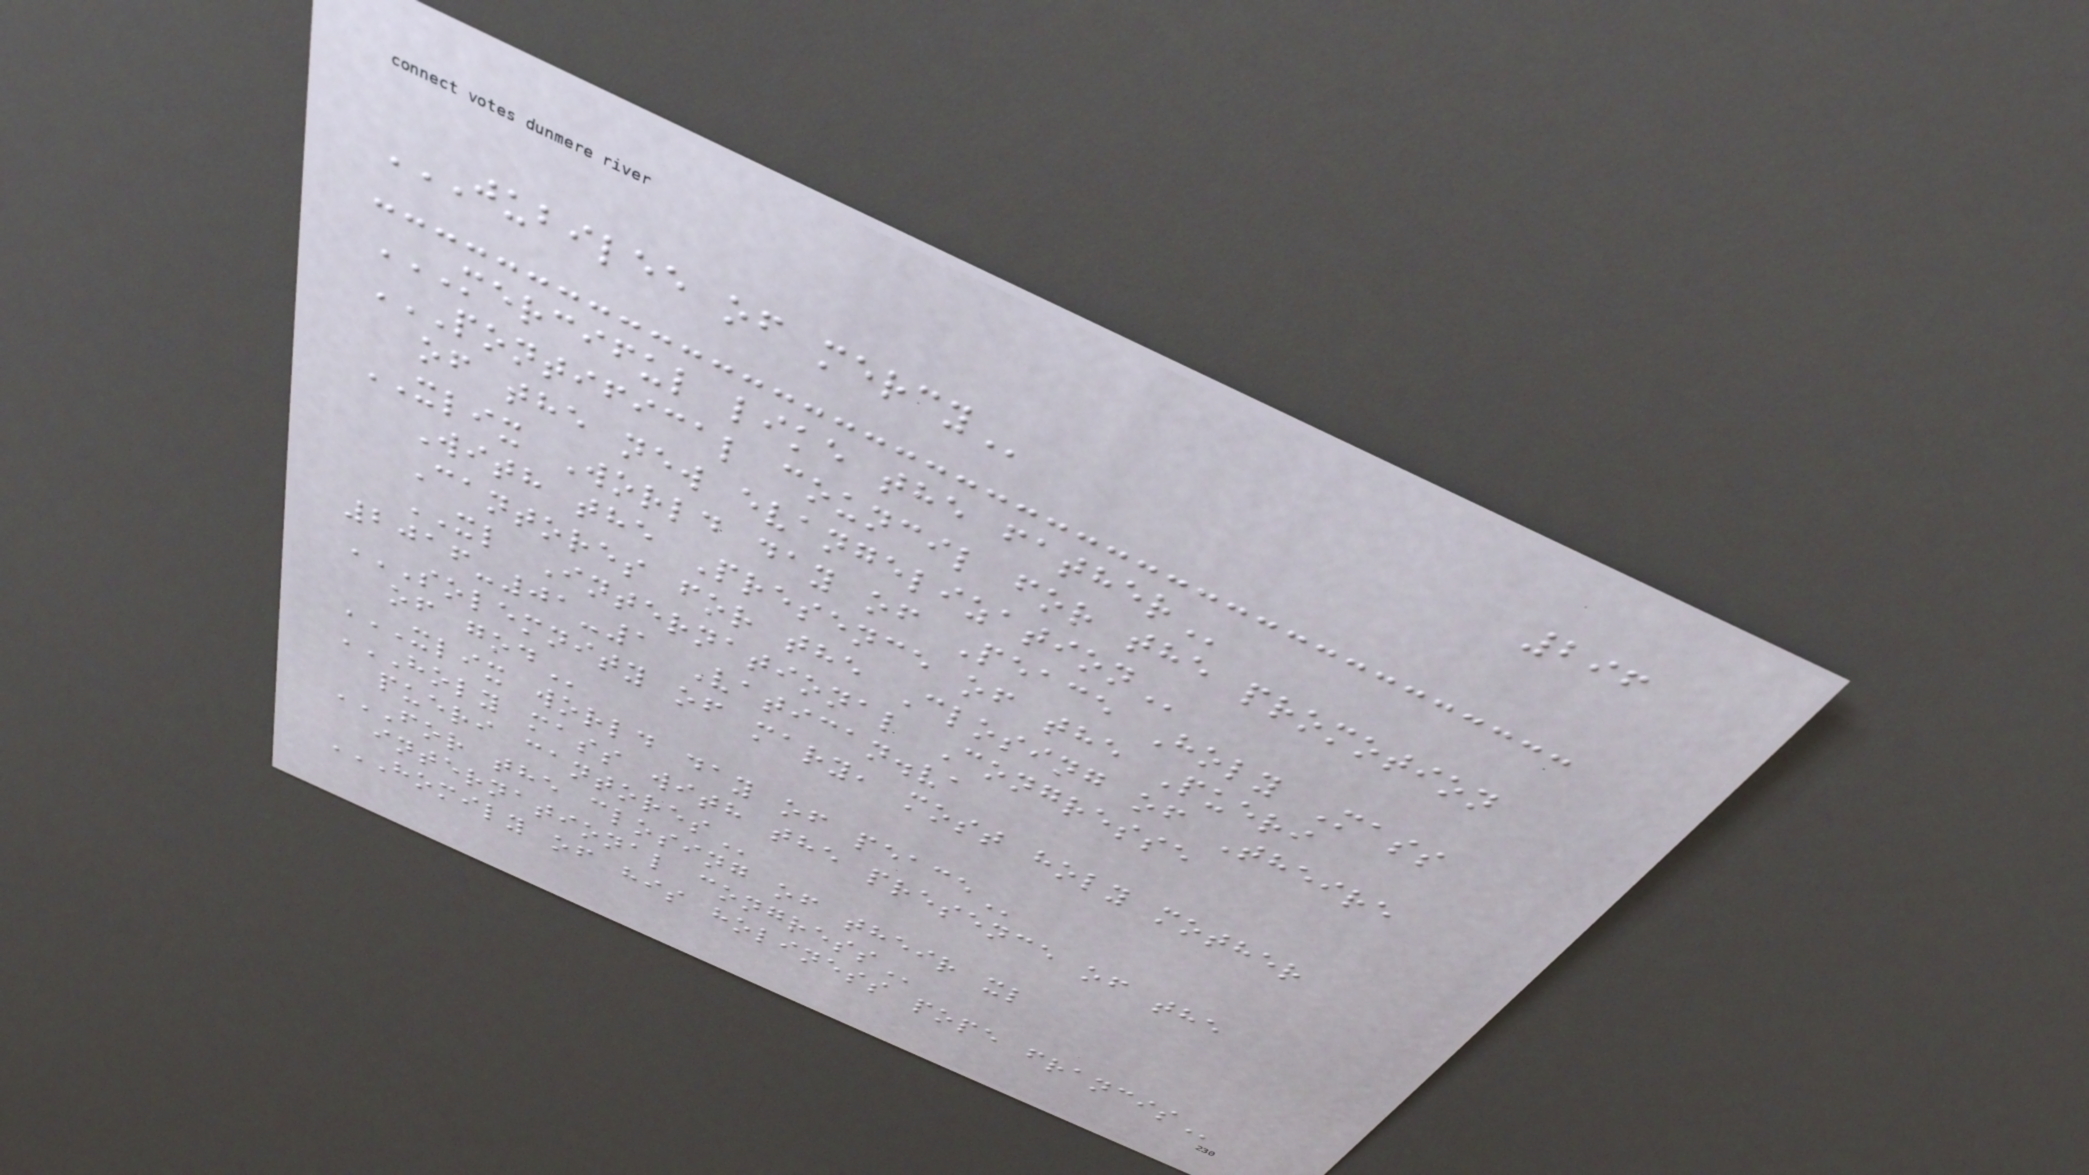296
JUBILEE OF MERCY
MERCIFUL LIKE THE FATHER
PONTIFICAL COUNCIL FOR THE PROMOTION
OF THE NEW EVANGELIZATION
XLIX World day of Peace Holy Mass
With the Presence of the Pueri
Cantores for the Closing of Theire
XL International Congresse
2016-01-1 Vatican.va
SOLEMNITY OF MARY, MOST HOLY MOTHER
OF GOD
XLIX WORLD DAY OF PEACE
HOLY MASS WITH THE PRESENCE OF THE
PUERI CANTORES
FOR THE CLOSING OF THEIR XL
INTERNATIONAL CONGRESS
HOMILY OF HIS HOLINESS POPE FRANCIS
